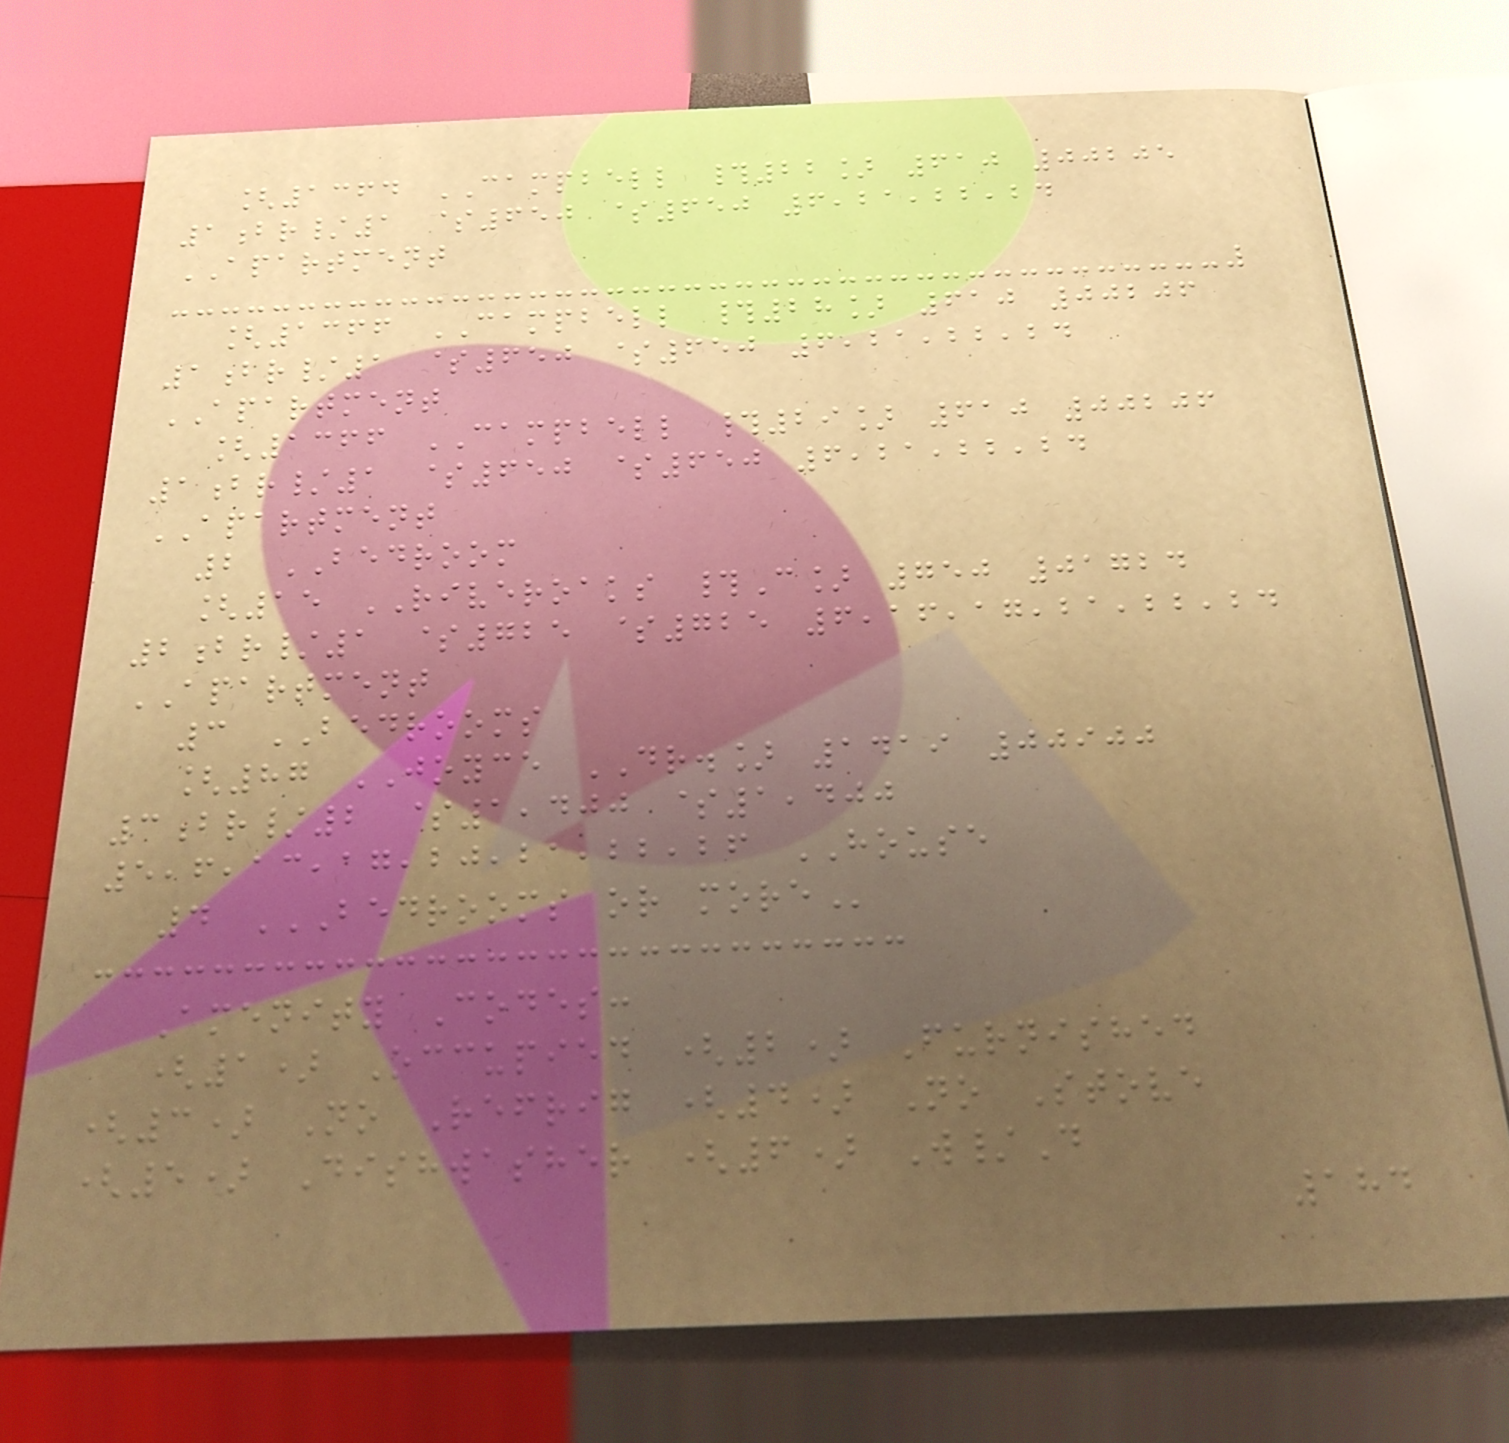[1364 CAMPBELL #22] 610 00205
1br/1 $650 $650 6,21,22,24
APARTMENT
[1366 CAMPBELL #28] 610 00206
1br/1 $650 $650 6,21,22,24
APARTMENT
[1366 CAMPBELL #29] 610 00206
1br/1 $650 $650 6,21,22,24
APARTMENT
2 BEDROOM
[15 RIVEROAKS #C] 750 01724
2br/1 $725 $725 6,16,17,21,22,24
APARTMENT
3 BEDROOMS
[87 JOYCE DR.] 1419 00900
3br/2 $1,400 $1,400
5,6,13,17,20,21,22,26 HOUSE
4 BEDROOMS OR MORE
Amenity Codes:
(1) Occupied (2) Furnished
(3) No Refrig (4) No Stove
(5) Dishwasher (6) W/D
184
